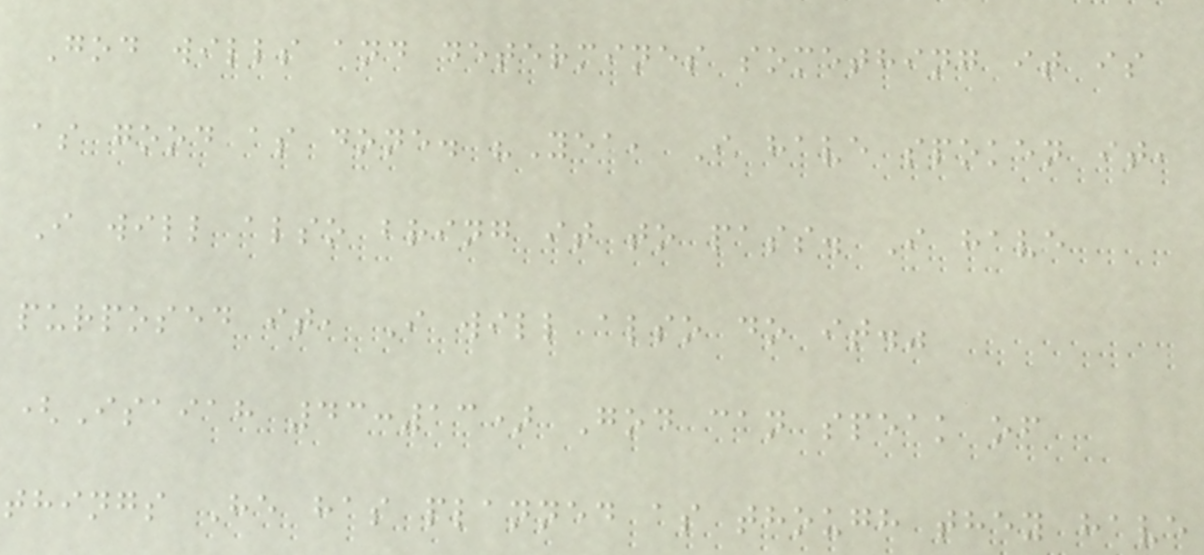God wills and determines something it is
as good as done. "Yea, I have spoken it,
I will also bring it to pass. I have
purposed it, I will also do it."
(Isaiah 43:13) God can speak of
things He has planned as though they have
